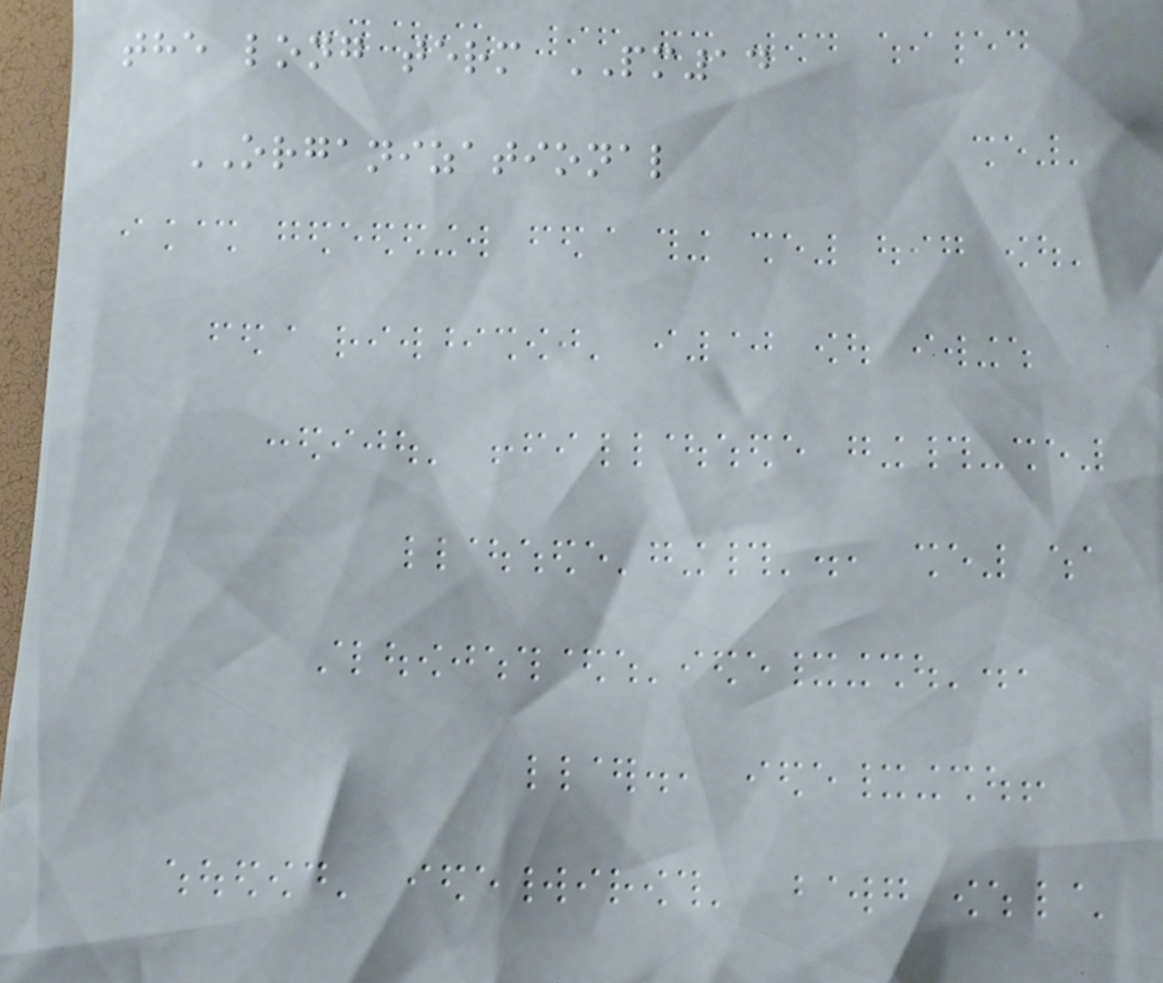the long term PM14
ORGANIZATIONAL
